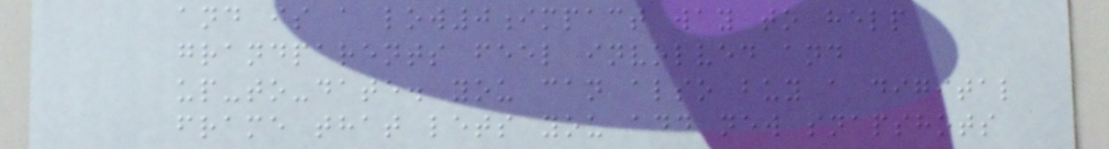and is a low0impact way to help
grandparents feel involved and
up-to-date. you can also buy a digital
frame that lets you add new snapshots
